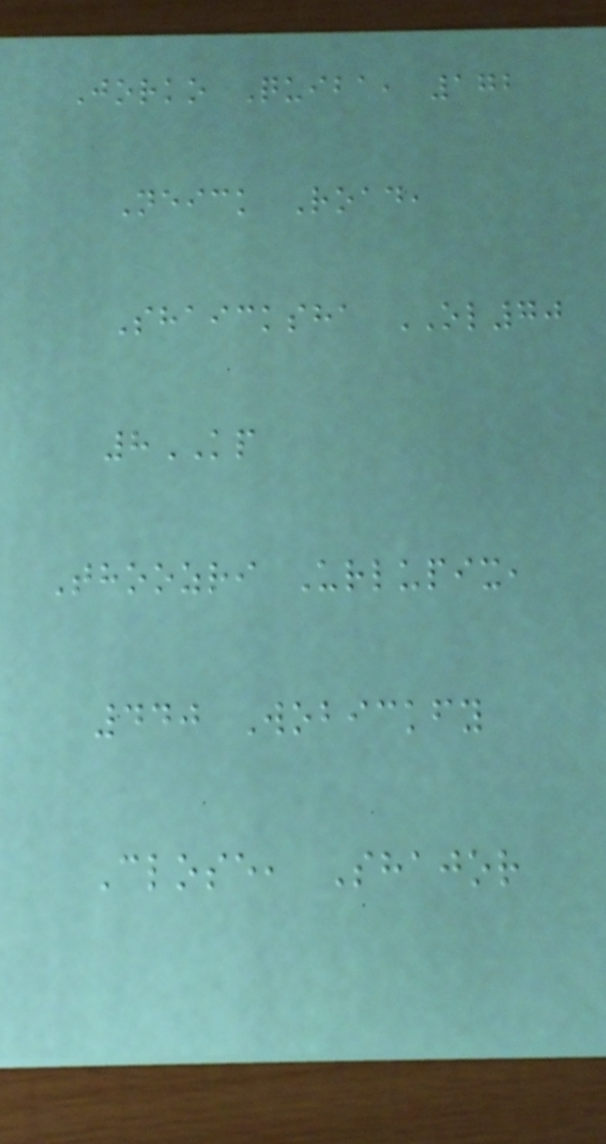Jorko Quiba, 172
Neick Road,
Shaicksha OL70
8KP
Thoozri Urlupix,
440 Wobickfy
Close, Shajor
